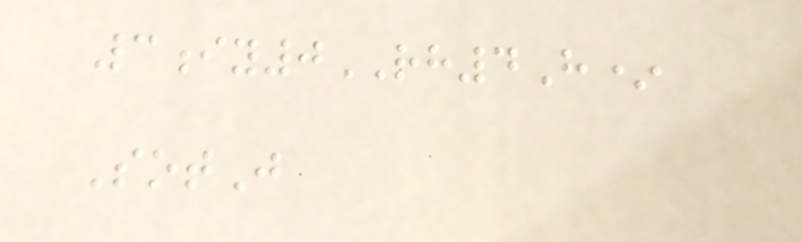3iy0RH4H*
SotJ
